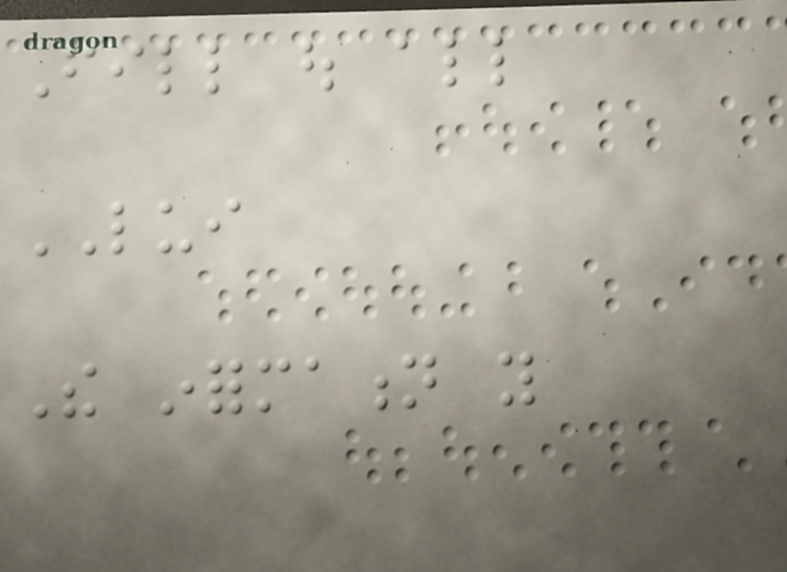Fill out all
LUI
The information you
